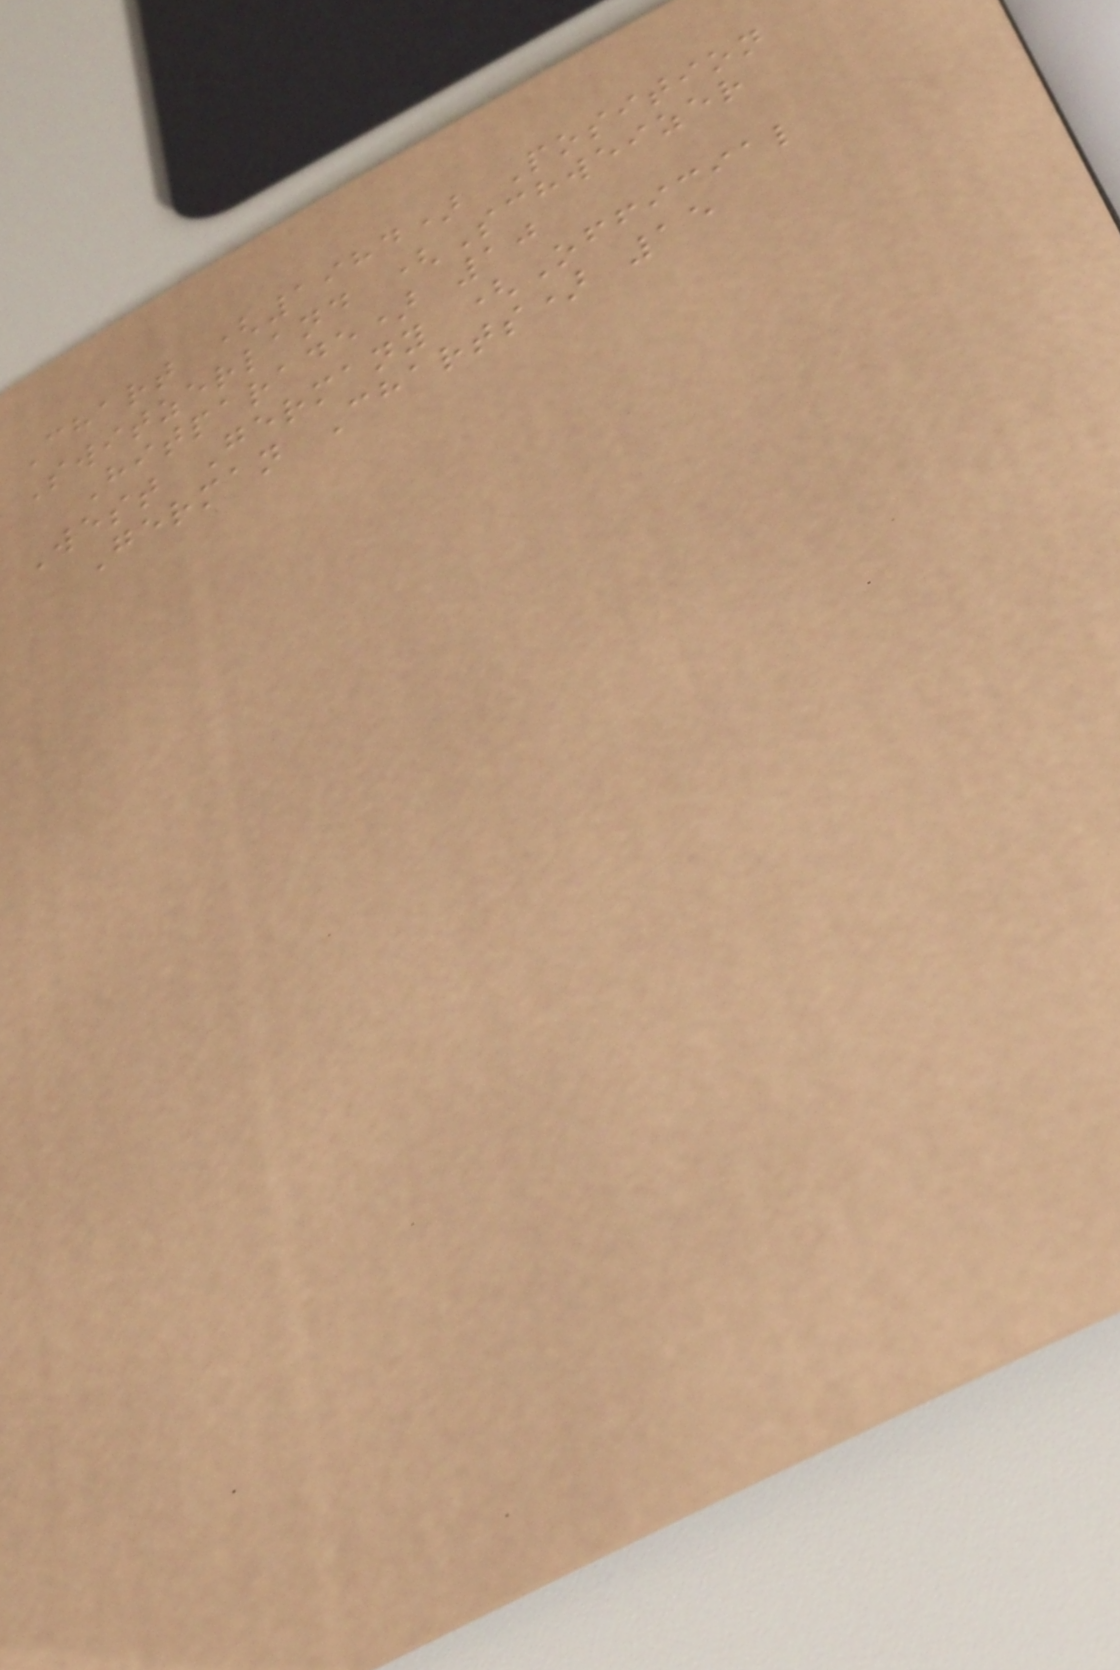Chart (1984) Position
Switzerland (Schweizer
Hitparade) 10
West Germany (Official
German Charts) 15
